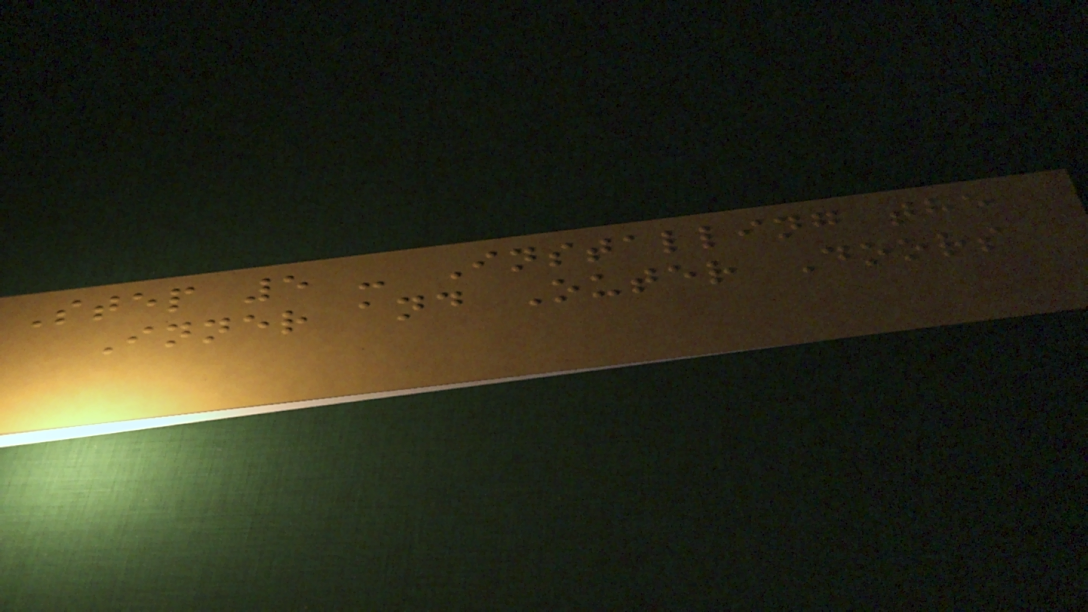Step 5 - Installing the
Inner and Outer Doors
